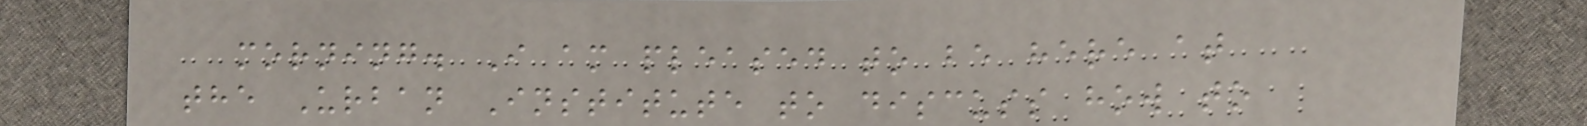morning. I am pleased to be here at
the Urban Institute to discuss how to
